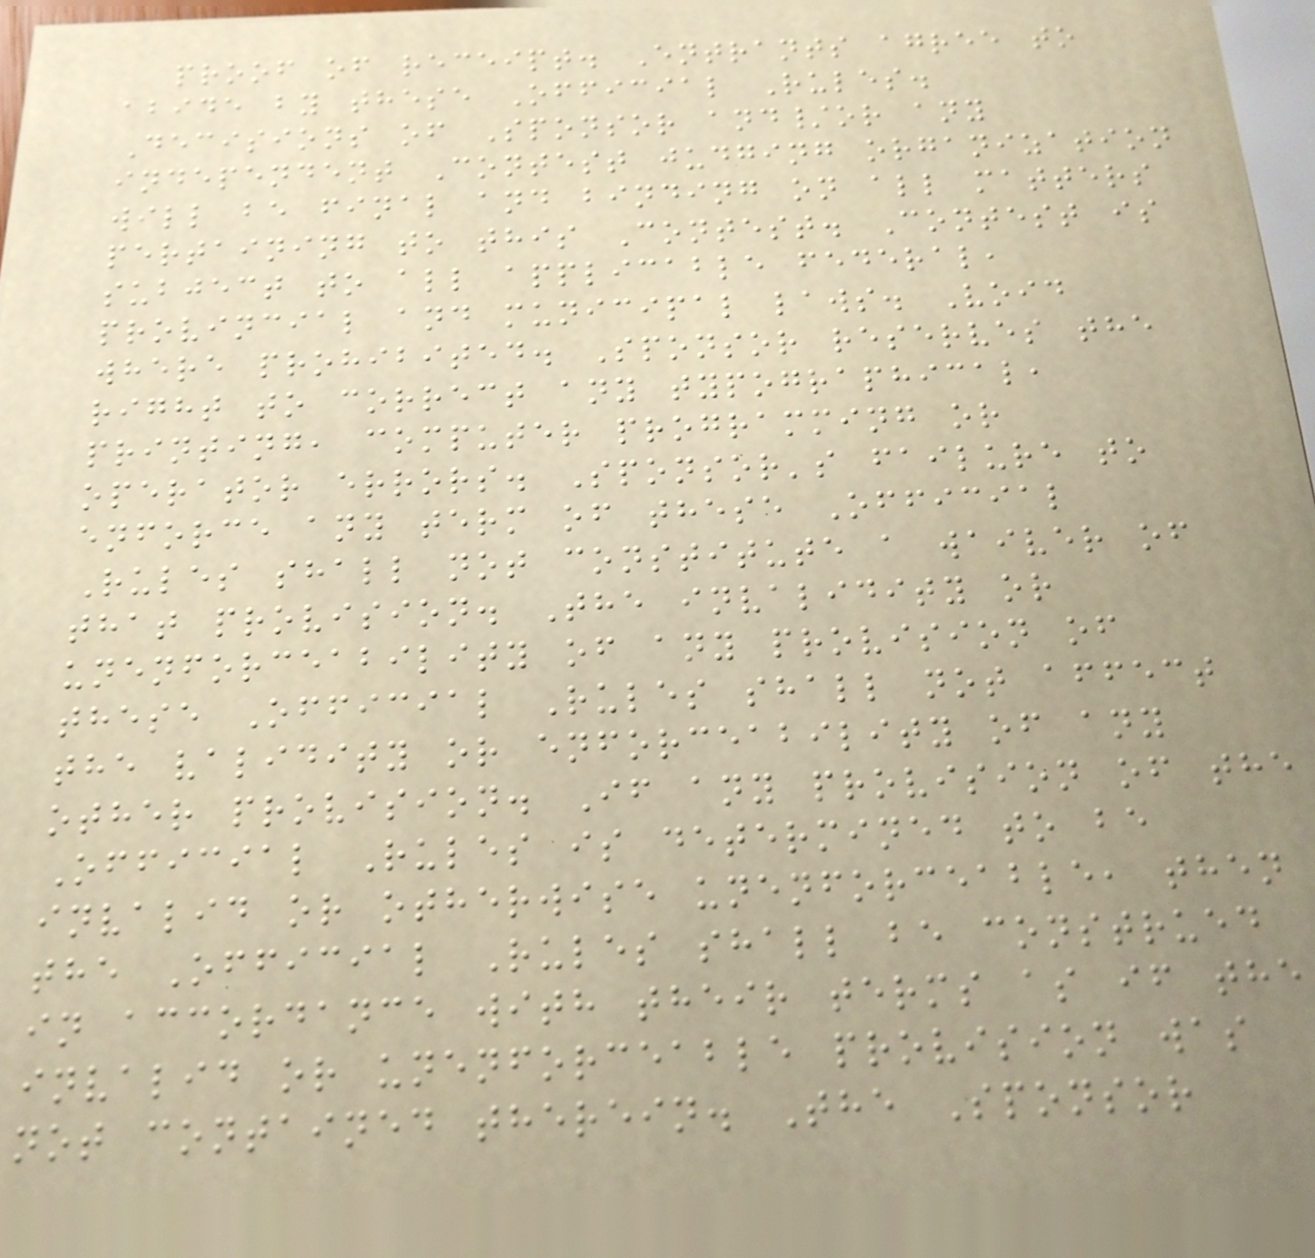proof of receipt. Entrants agree to
abide by these Official Rules.
Decisions of Sponsor and/or any
independent Contest judging organization
will be final and binding on all matters
pertaining to this Contest. Contest is
subject to all applicable federal,
provincial and municipal laws. Void
where prohibited. Sponsor reserves the
right to correct any typographical,
printing, computer programming or
operator errors. Sponsor's failure to
enforce any term of these Official
Rules shall not constitute a waiver of
that provision. The invalidity or
unenforceability of any provision of
these Official Rules shall not affect
the validity or enforceability of any
other provision. If any provision of the
Official Rules is determined to be
invalid or otherwise unenforceable, then
the Official Rules shall be construed
in accordance with their terms as if the
invalid or unenforceable provision was
not contained therein. The Sponsor
